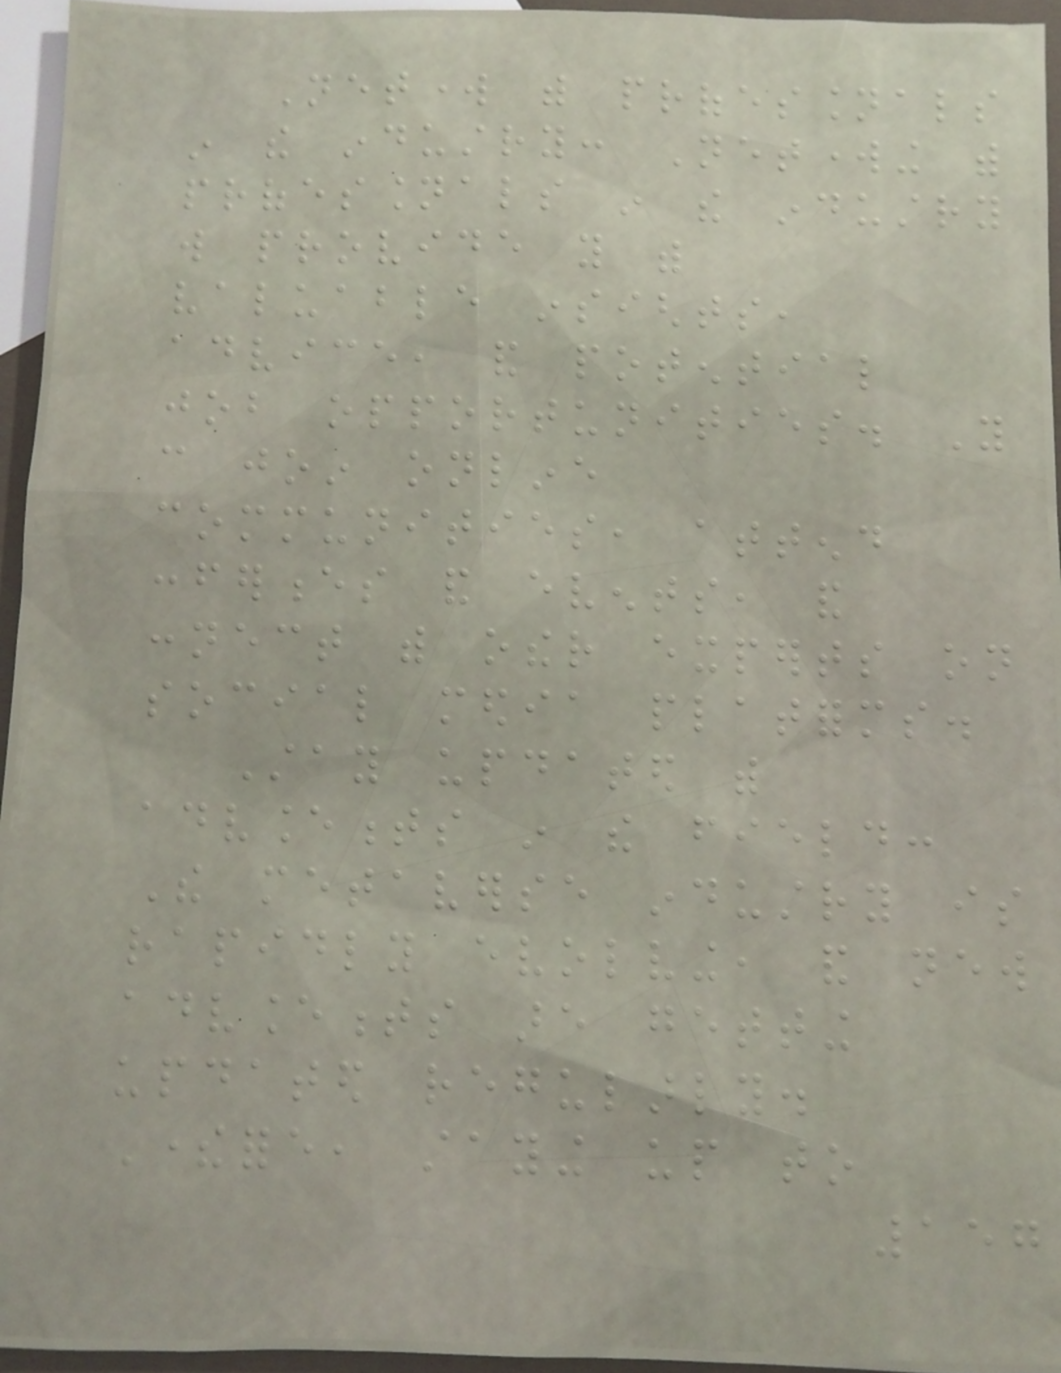Network with professionals
in the industry: Networking with
professionals in the industry
will provide you with
valuable insights,
advice, and potential
job opportunities. You
can join online
communities, attend
conferences and events, and
connect with other experts on
social media platforms.
Stay updated with
advancements in the field:
The metaverse industry is
rapidly evolving, and new
advancements are getting
updated regularly.
Therefore, staying up to
157
